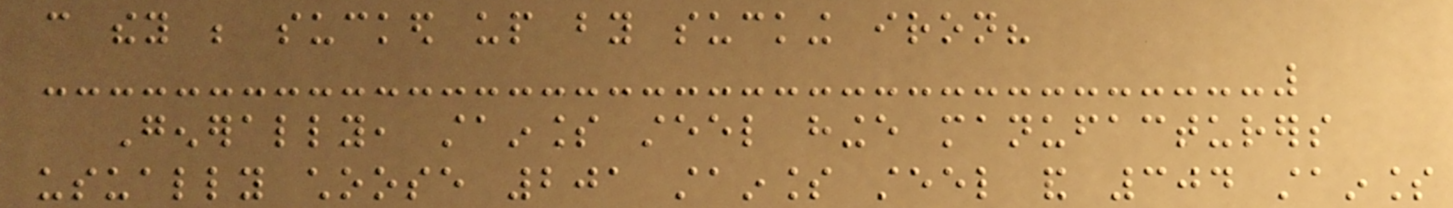can they be sucked up by sucking iron?
Generally, stainless steel hinge manufacturers
usually choose 201 stainless steel and 304 stainless
